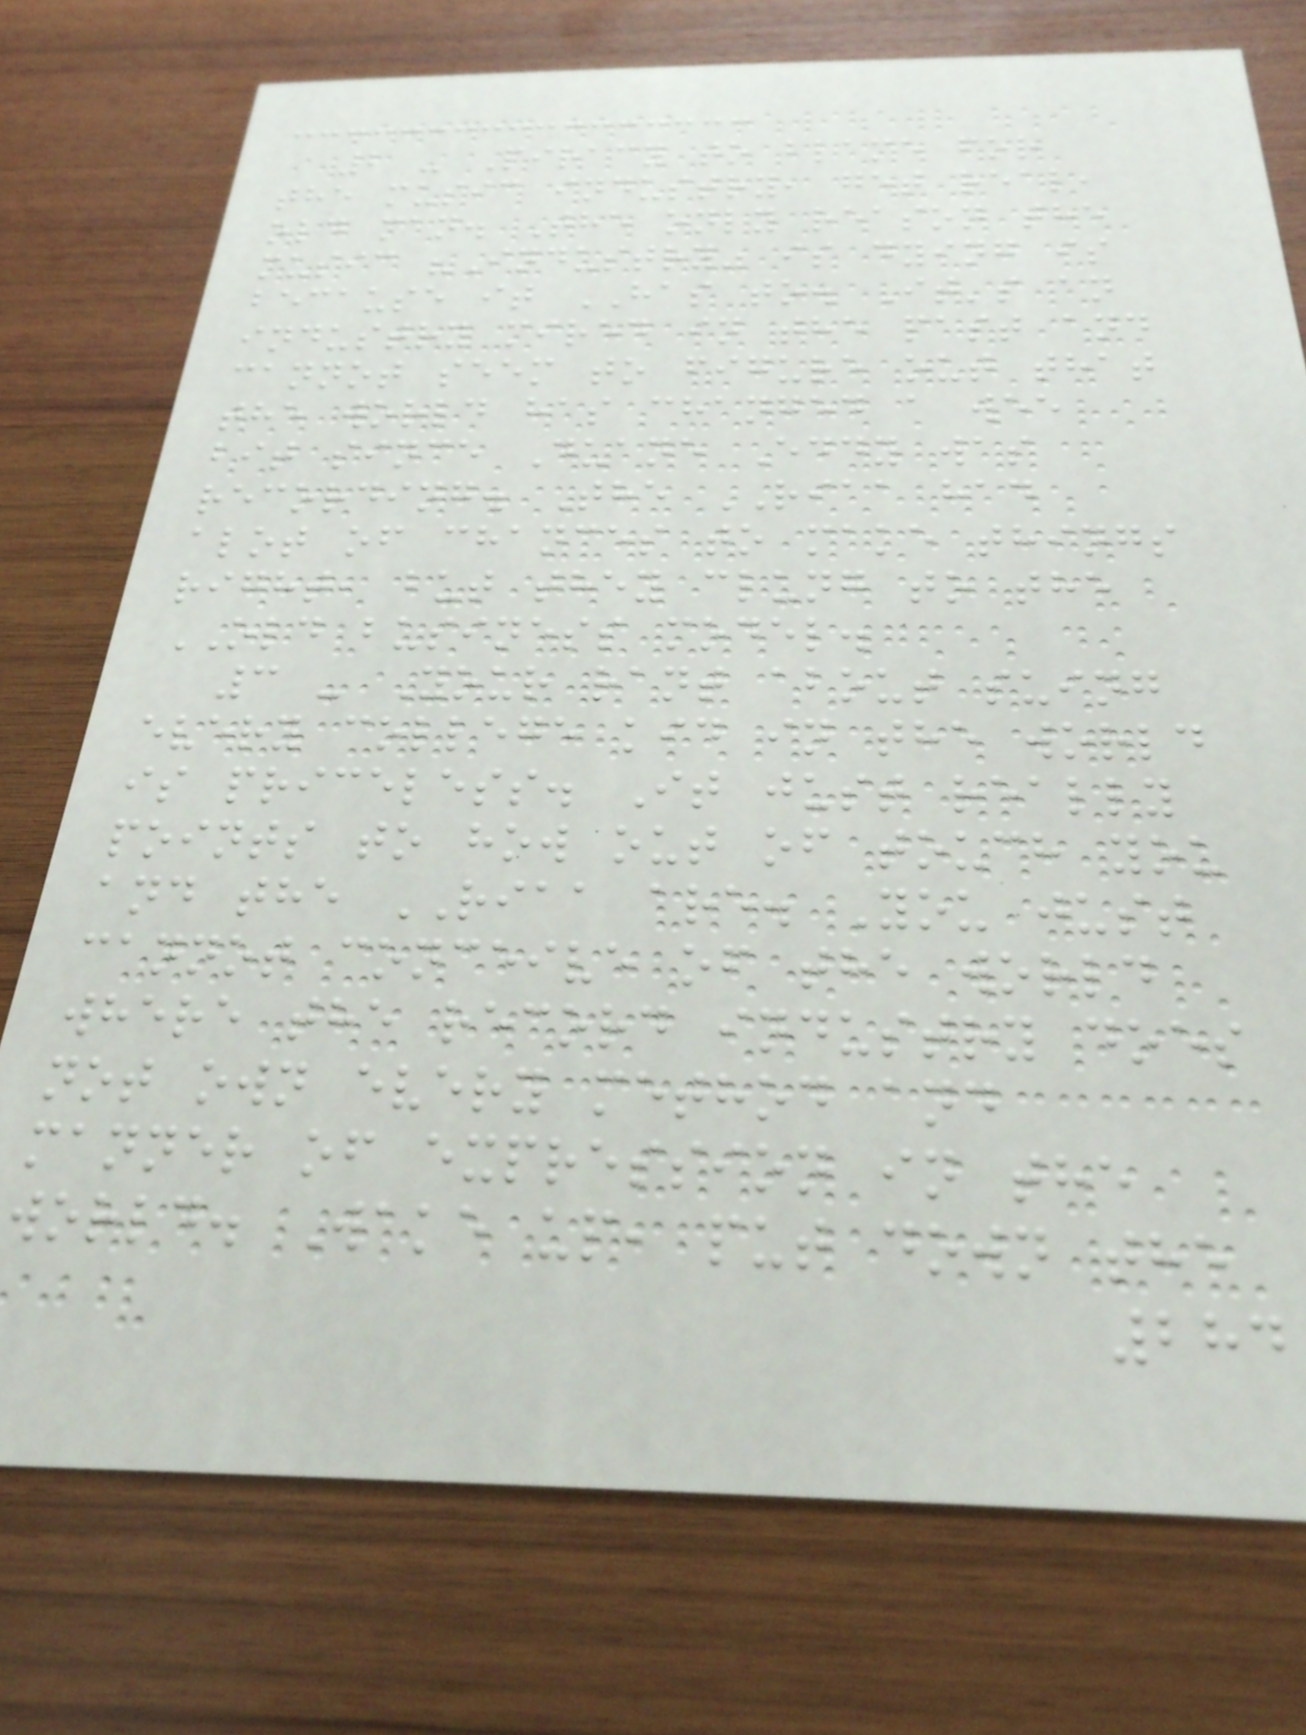2 - Piracy to blame for
the music industry, get real,
old man. The only reason the
music "Industry" is dying is
because it HAS to. It's an
industry mired in the past and
cannot seem to figure out that
the world has changed a wee
bit since Duane Eddy was
recording. The RIAA had
alot of chances to make things
right, but they clung to the
OLD business model.
3 - Your rant about suing
every college kid in the world
is priceless. It just really
points to how out of touch you
and the RIAA are. You just
cannot conceive of the world
where the record industry does
not own every method and
manner of expression in the
world. Wake up, put down the
284
